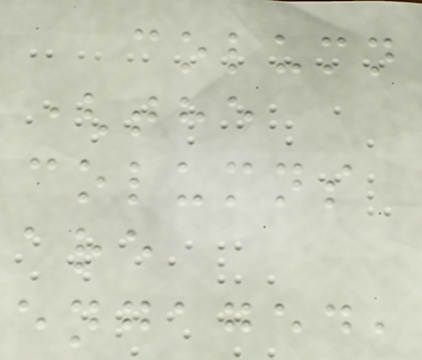column
(the
columns
are
engaged,
